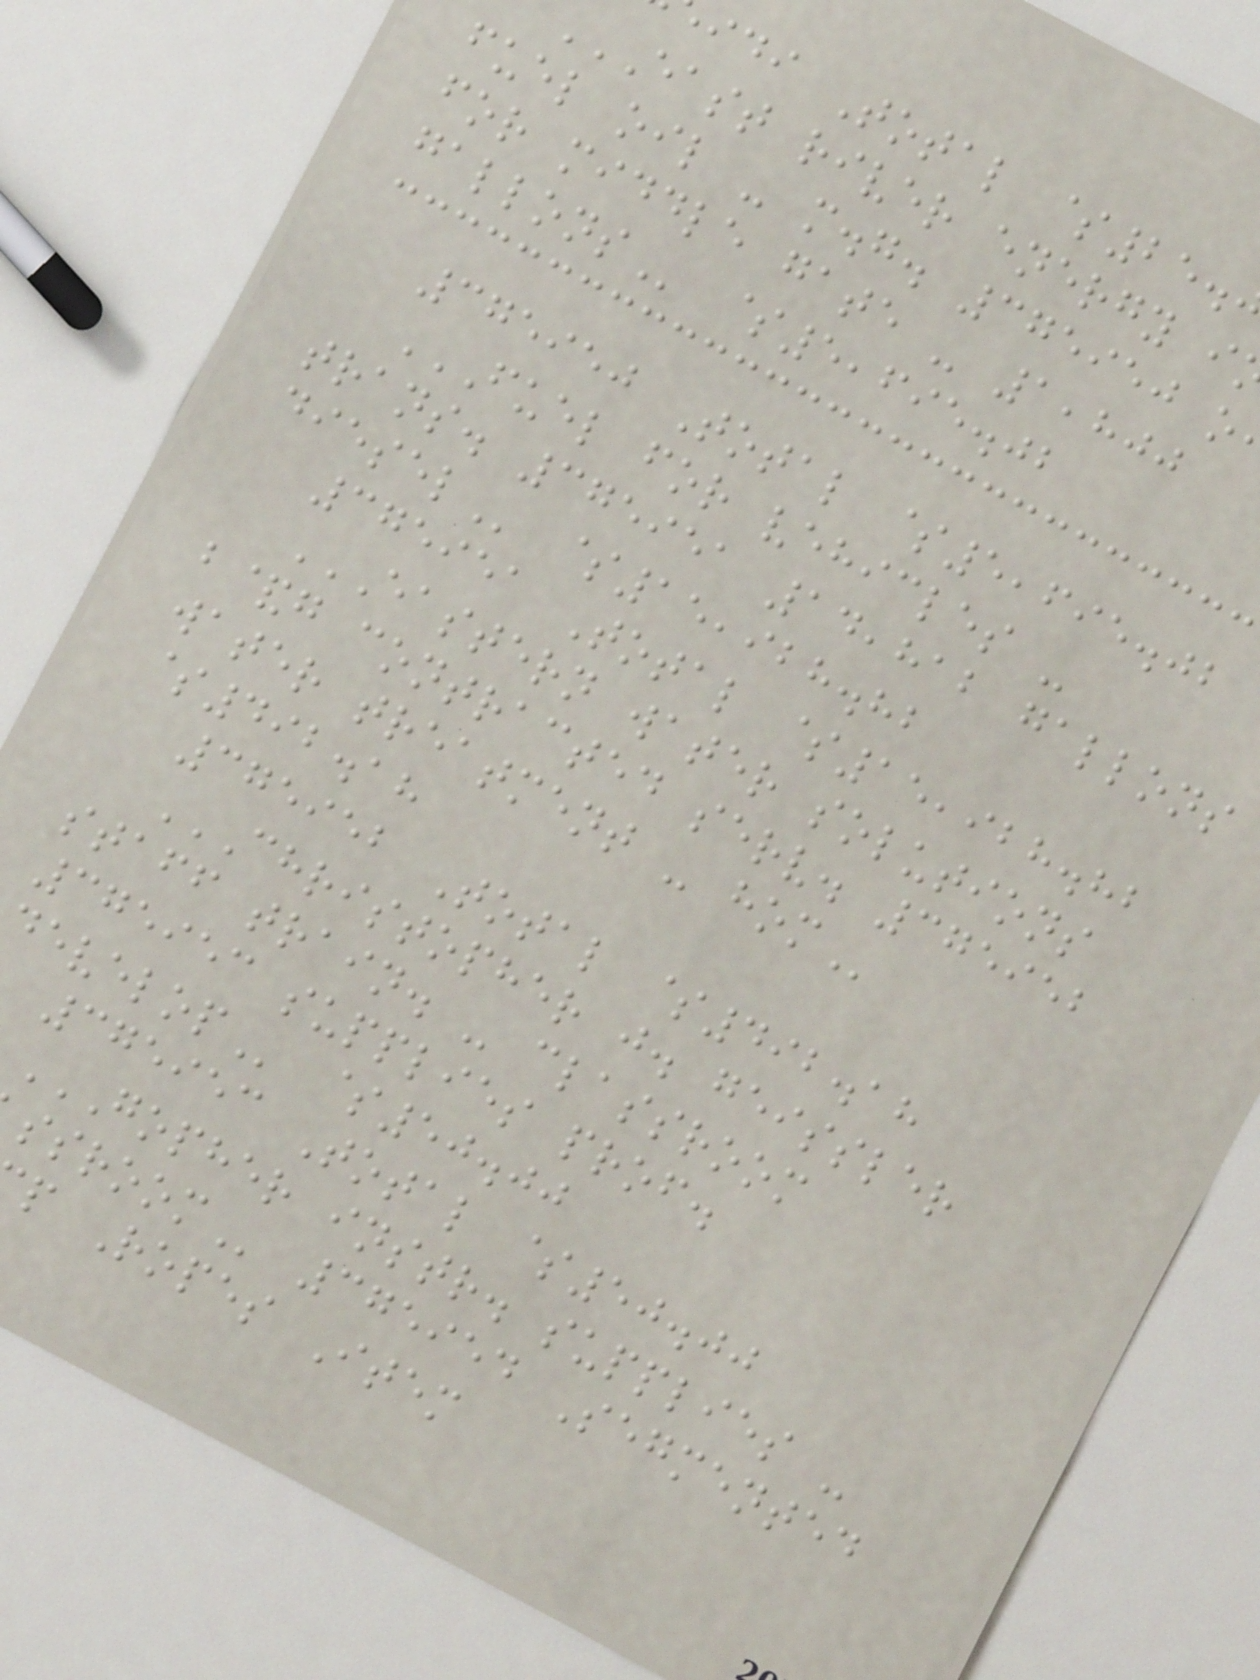idi Total $25.
EAST river energy
fuel oil - m.g. 375950
for middle gate - 1,800
$5,695.02
375950 Total $5,695.02
FUEL FOR VEHICLES -
trans. 375951 14,812 gallons
$15,928.82
375951 Total $15,928.82
EASTERN WATER SOLUTIONS
b&g contracted serv. 375952
water treatment -
$492.18
375952 Total $492.18
CHRISTOPHER J. GEISSLER
staff train. - classroom
375953 supplies prof.
$50.00
375953 Total $50.00
GOPHER INSTR. SUPPLIES -
375954 Segmented
p Ropes Item
